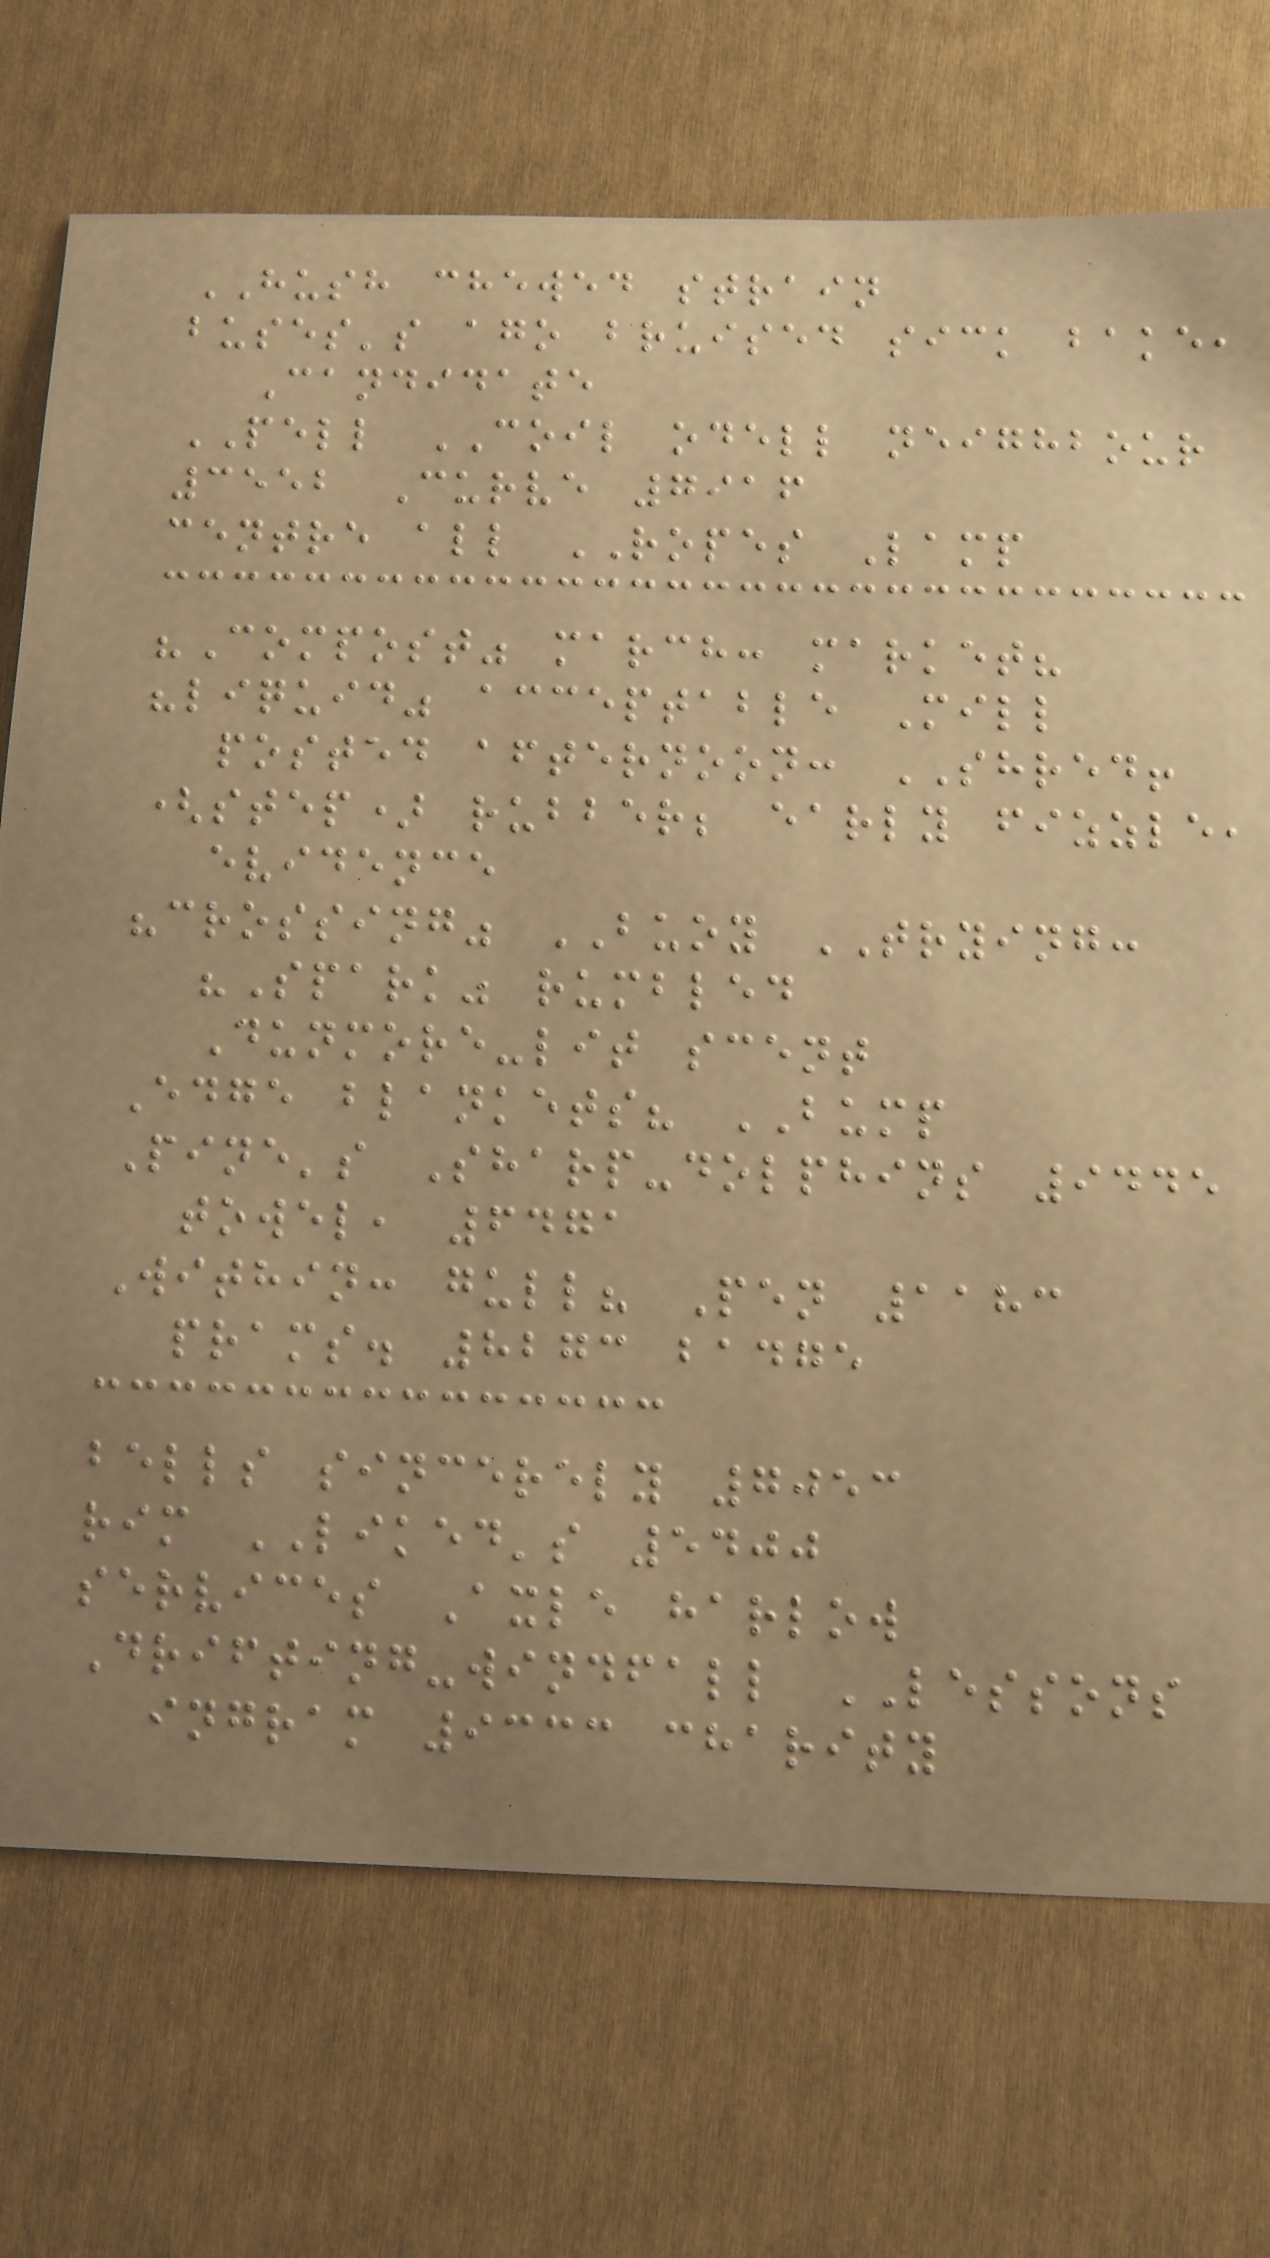HUSH chewed strain
buses's ago bruised sick bake,
Candidate
PELL COIL odell neighbour
3552 Curve 7916
centre all ROPES Lamp
"Compost" march: market?
"liquid" acceptable Mill
posted afternoon: SHRED!
(step) rubber; early fizzle,
evidence
"crossing" BUOY TRYING:
"Spark" rumbled
Dunmore-lit scent
Edge blankets? BUMP
Pine's Sharp-dolphins 9445
towel, 6471
Within: gull? Pen 1183
prams. 8273 badge
bells sincerely 7053
rim LIKED's 5400
services Axle harlow
Drifting-windfall LESSONS
ingram 9333 charity
